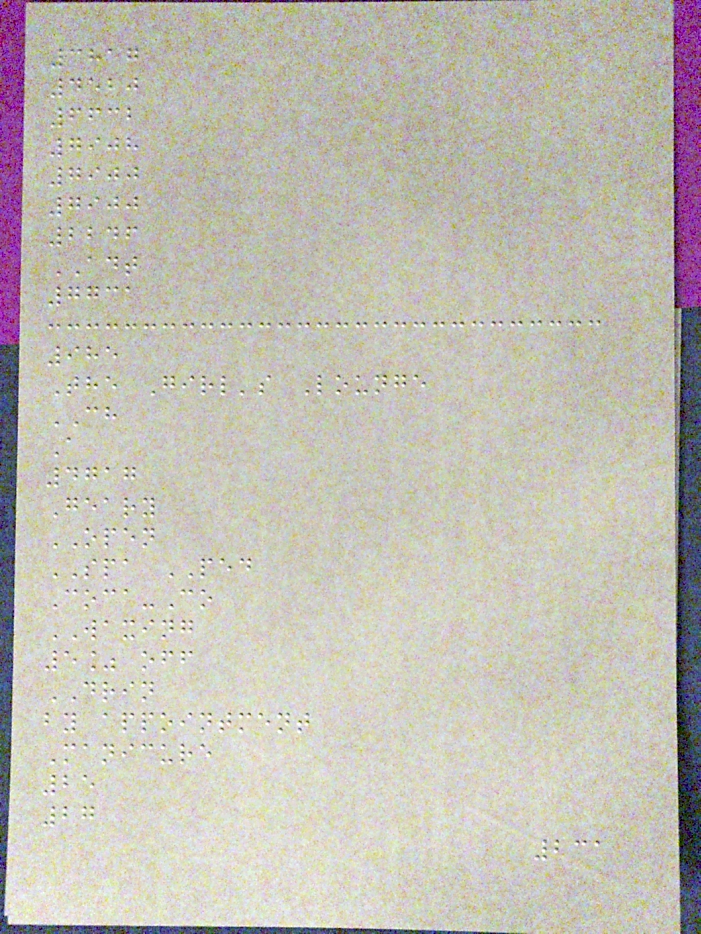3817
4520
6632
7908
7900
7900
2246
ADT
7731
985
The Girl's Lounge
CH
A
4717
Geary
OPEN
SPA PED
Coca-Co
WAXING
5% off
DRIN
by appointment
Manicure
25
27
231
